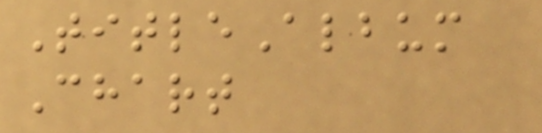TitleAlbum
Chart
